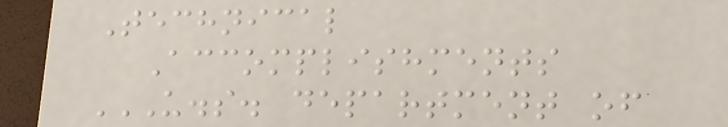Technical
Accomplishments
U.S. DEPARTMENT OF
